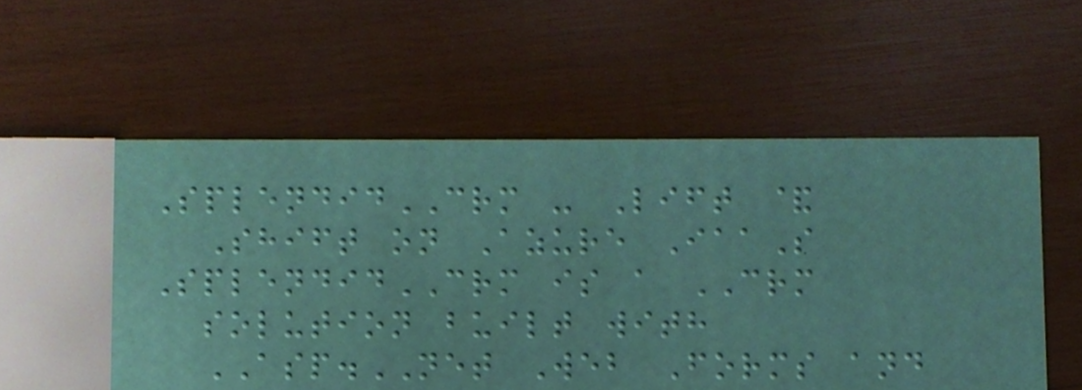SplendidCRM - Lift &
Shift on Azure IaaS
SplendidCRM is a CRM
solution built with
ASP.NET Web Forms and
